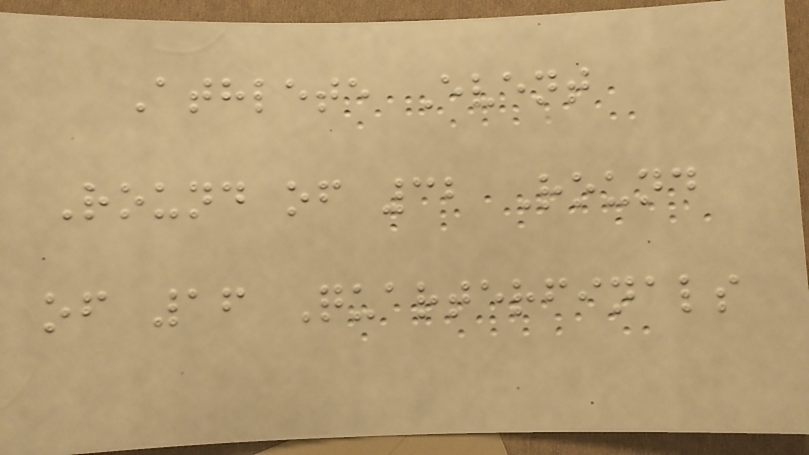Athlete Event
Round of 32 Round
of 16 Quarterfinals
